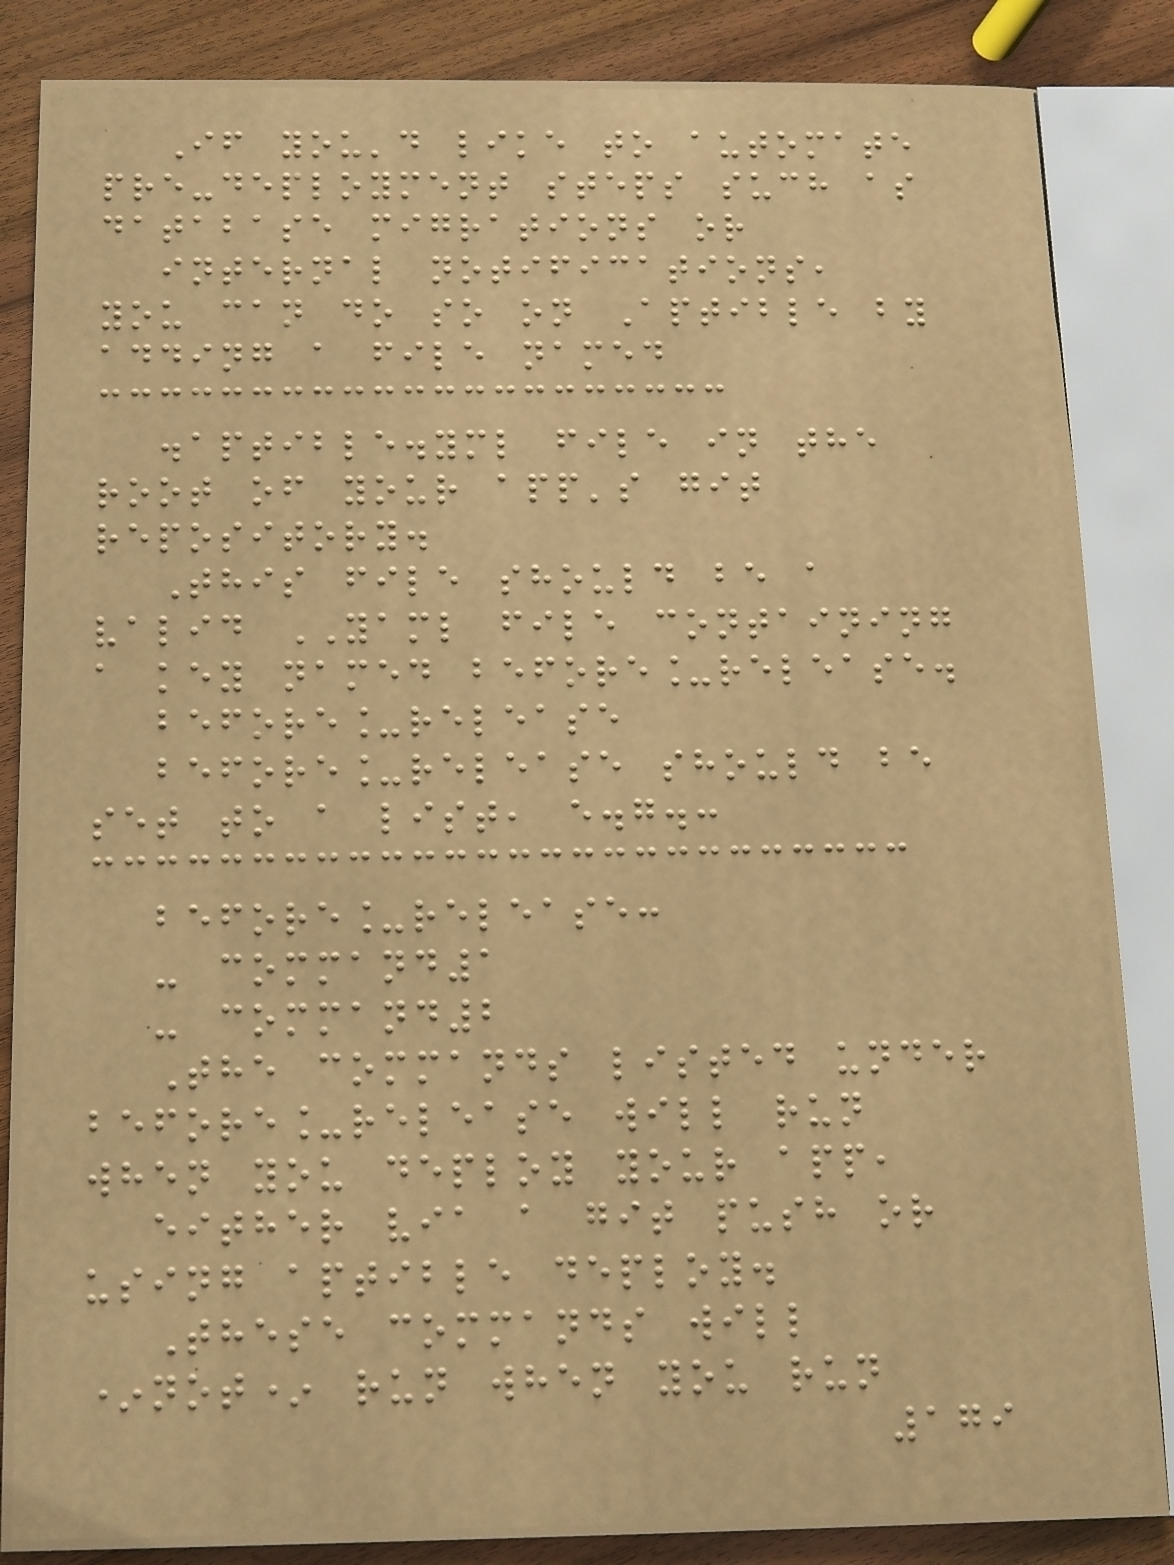If you'd like to automate
pre-deployment steps such as
database migrations or
internal notifications,
you can do so on Aptible by
adding a file named
.aptible.yml file in the
root of your app's git
repository.
This file should be a
valid YAML file containing
a key named before_release.
before_release
before_release should be
set to a list, e.g.:
before_release:
- command1
- command2
The commands listed under
before_release will run
when you deploy your app,
either via a git push or
using aptible deploy.
These commands will
*not* run when you run
179
